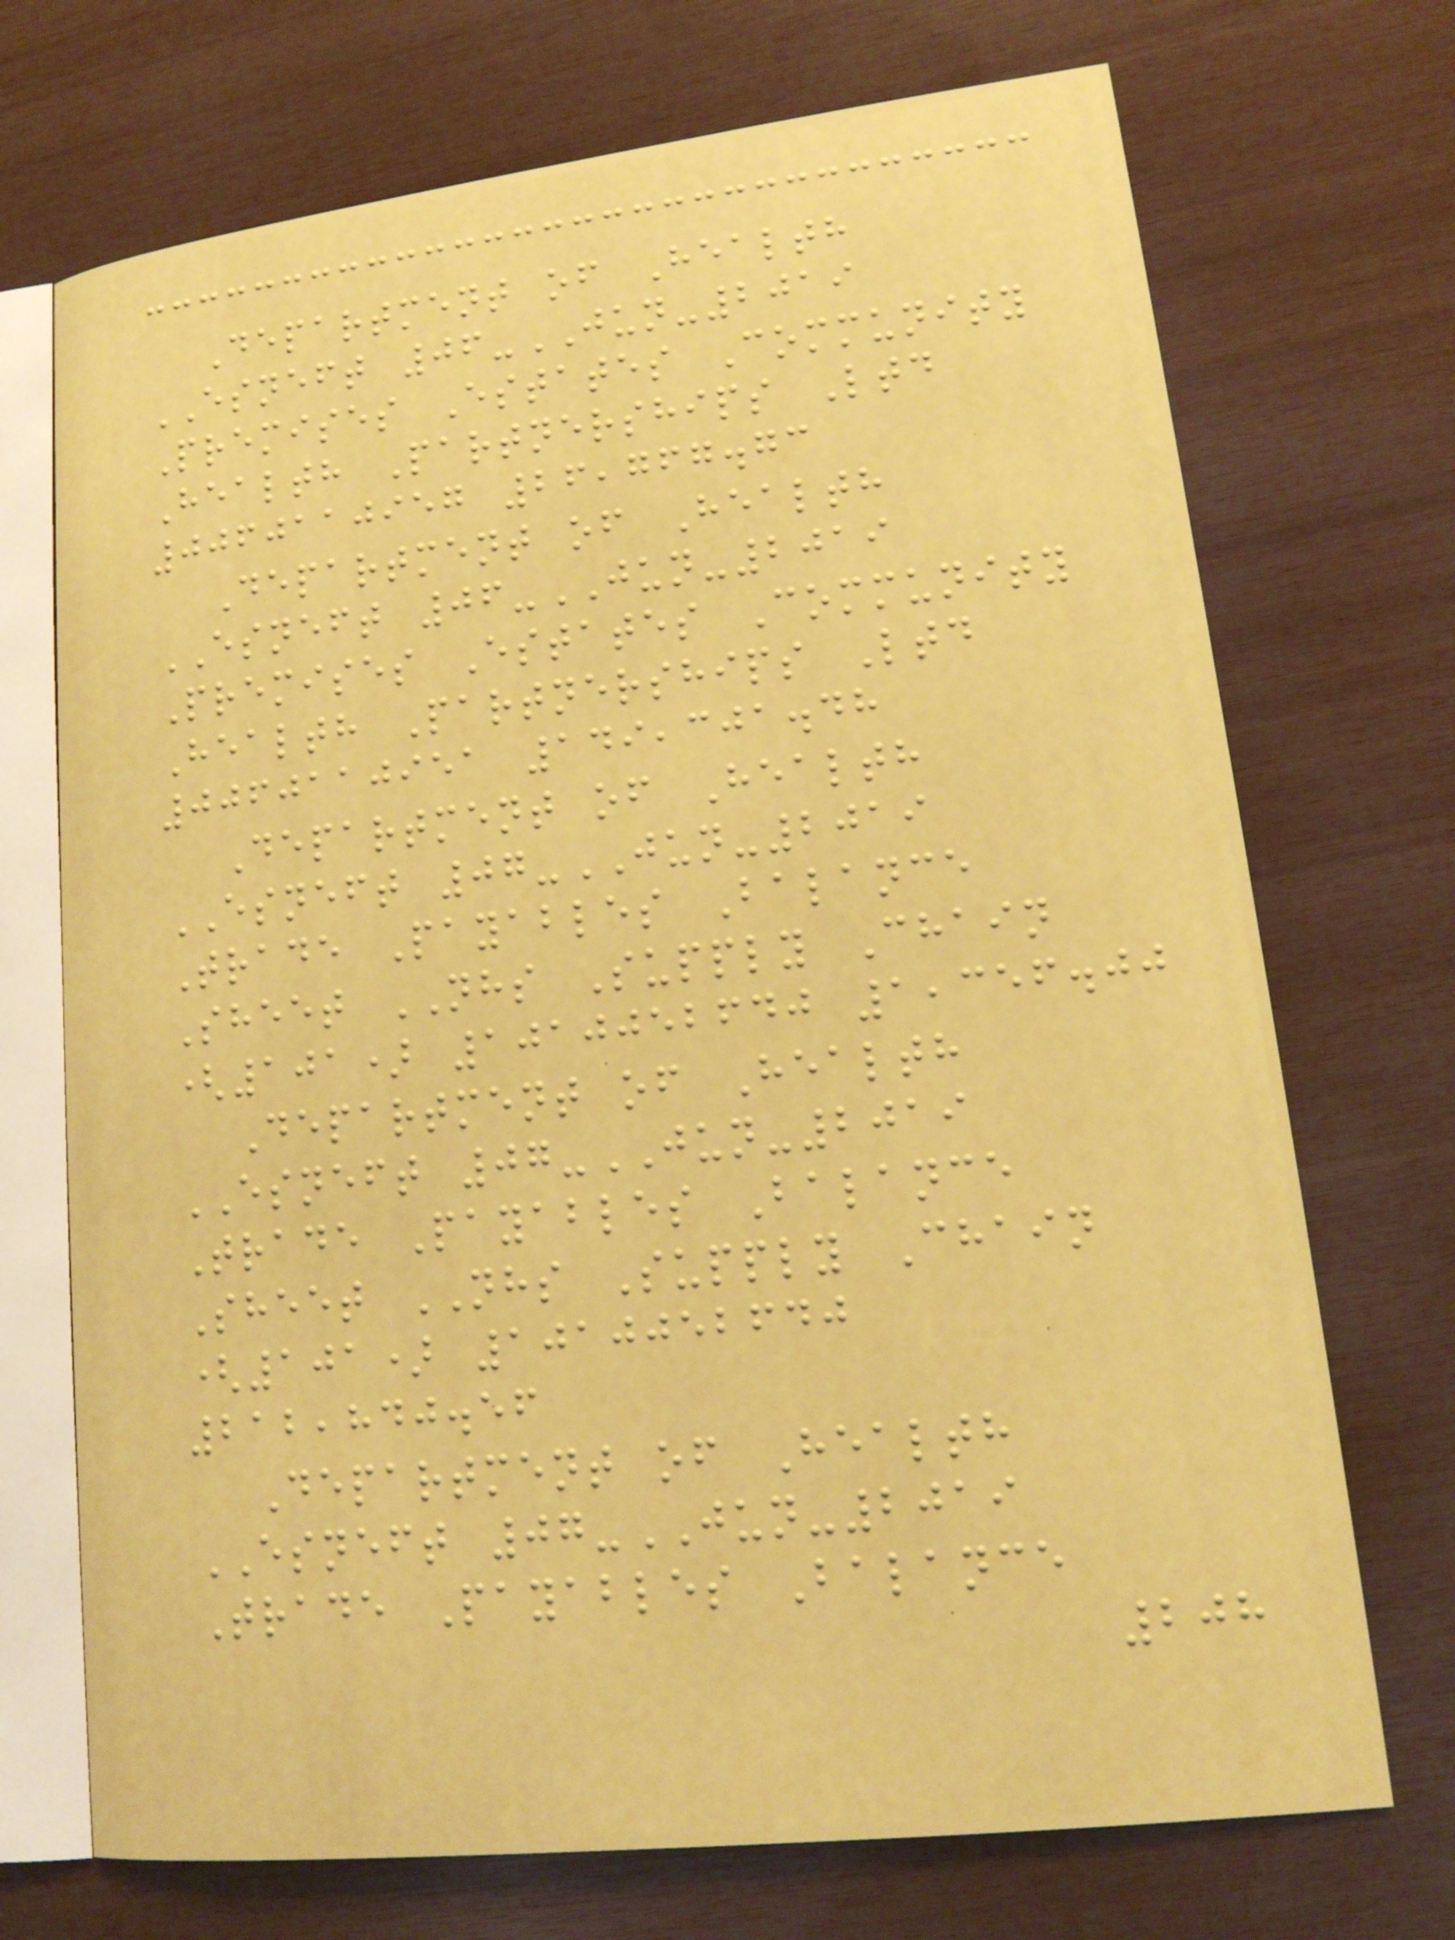Department of Health
ESNEFT 06-JUN-2019
Premises Estates Community
Health Partnerships Ltd
0060110957 26,767.73
Department of Health
ESNEFT 06-JUN-2019
Premises Estates Community
Health Partnerships Ltd
0060110951 149,301.48
Department of Health
ESNEFT 07-JUN-2019
Trade Payables Balance
Sheet NHS Supply Chain
(101) 1010052640 1,356.00
Department of Health
ESNEFT 07-JUN-2019
Trade Payables Balance
Sheet NHS Supply Chain
(101) 1010052640
212,840.56
Department of Health
ESNEFT 07-JUN-2019
Trade Payables Balance
208
